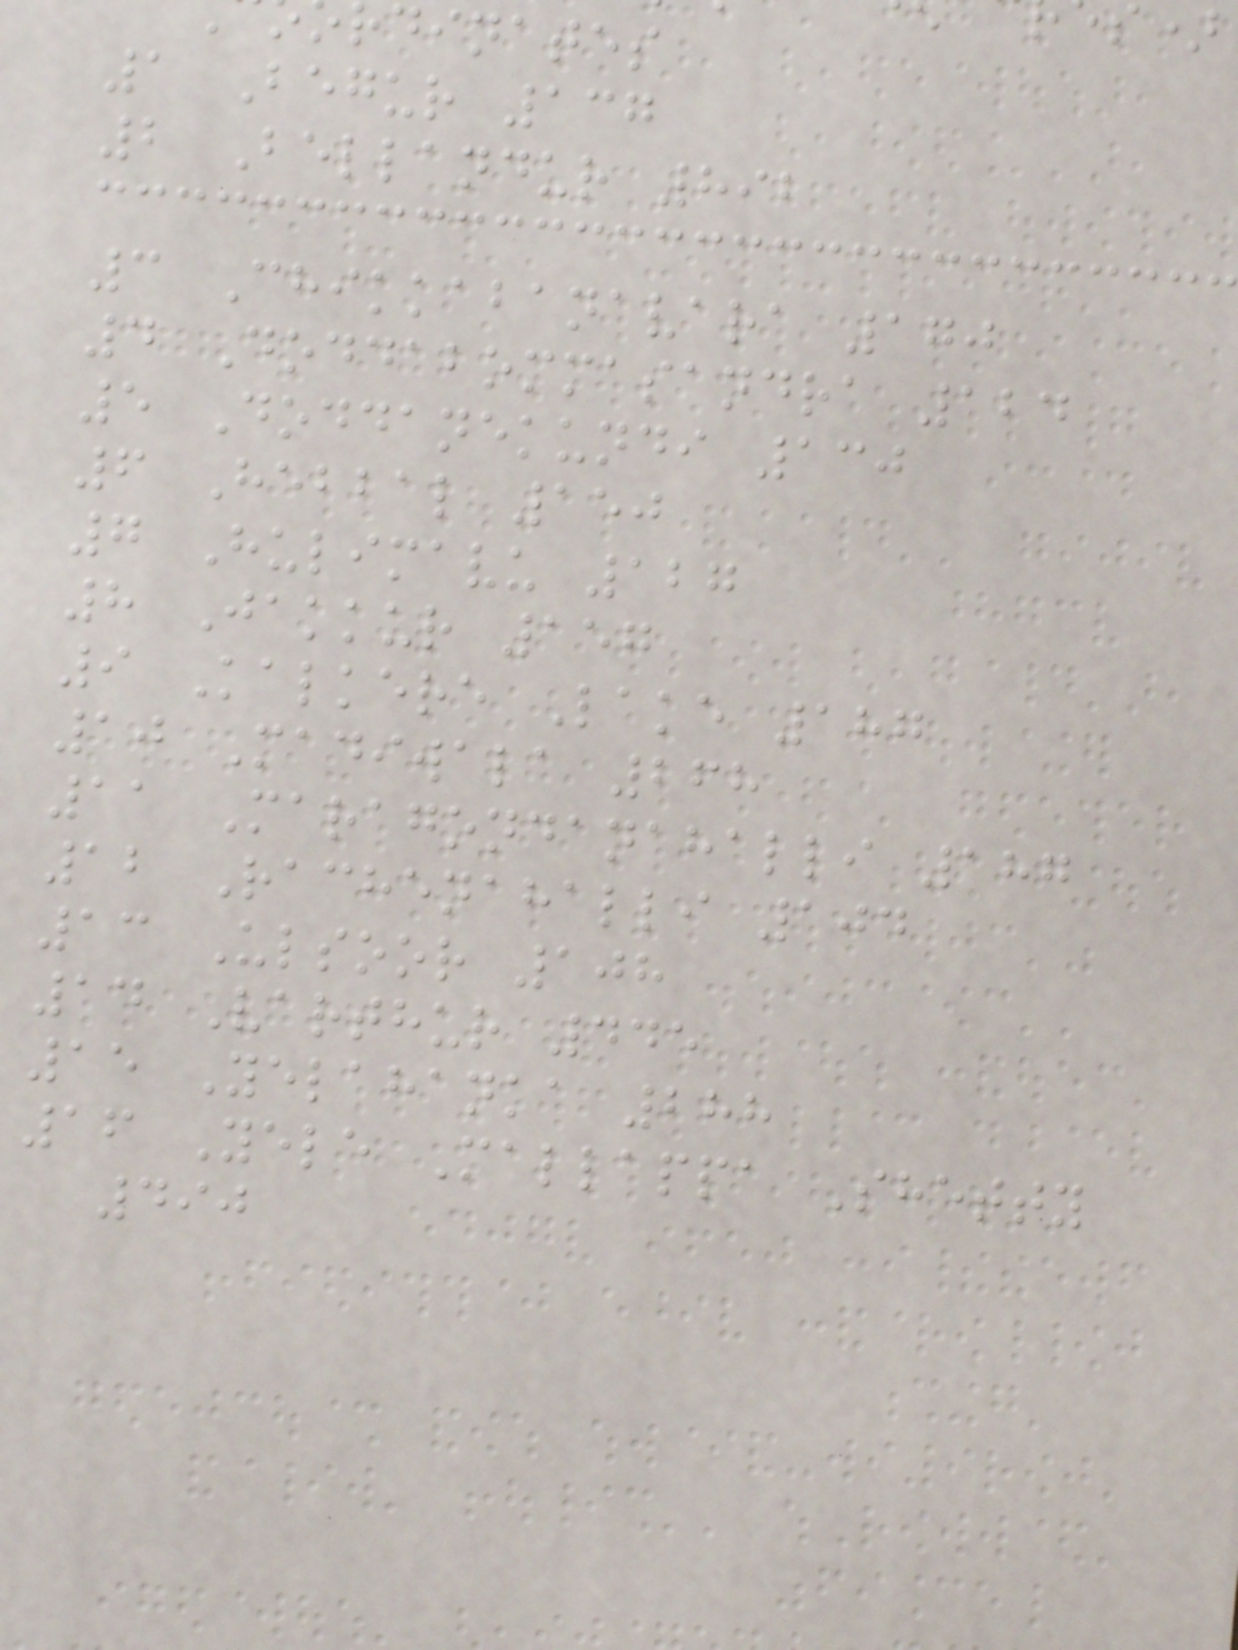dinates
1 Begur 137
2 Bellandur 892
3 Chikkabanavara 170
4 Doddabommasandra 124
5 Doddanekundi 130
6 Hebbal 150
7 Hulimavu 127
8 Jakkur 157
9 Kalkere Lake 187
10 Madiwala 268
11 Maragondanahalli 187
12 Rachenahalli 104
13 Ulsoor 108
14 Varthur 445
15 Yelahanka 288
16 Yele Mallappa Shetty
490
